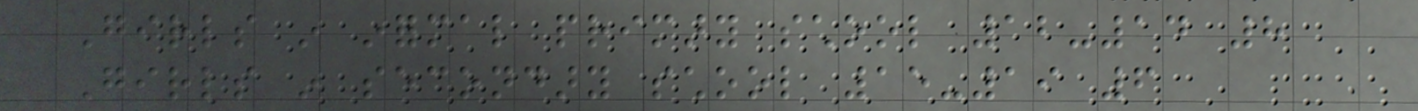Girls in informal primary school 12-14 8
Girls in secondary school 15-19 6
